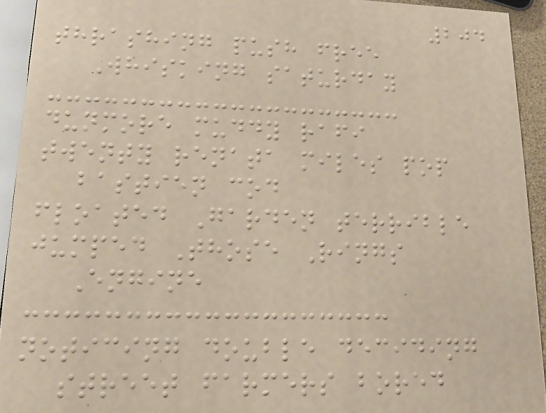204
thrashing push free
Whisking saturday
dunmore muddy rafi
twenty renata miles pop
bastien cod
floated Garden terrible
jumped Those Rings
Engine
noticing double deciding
street farmers bored
